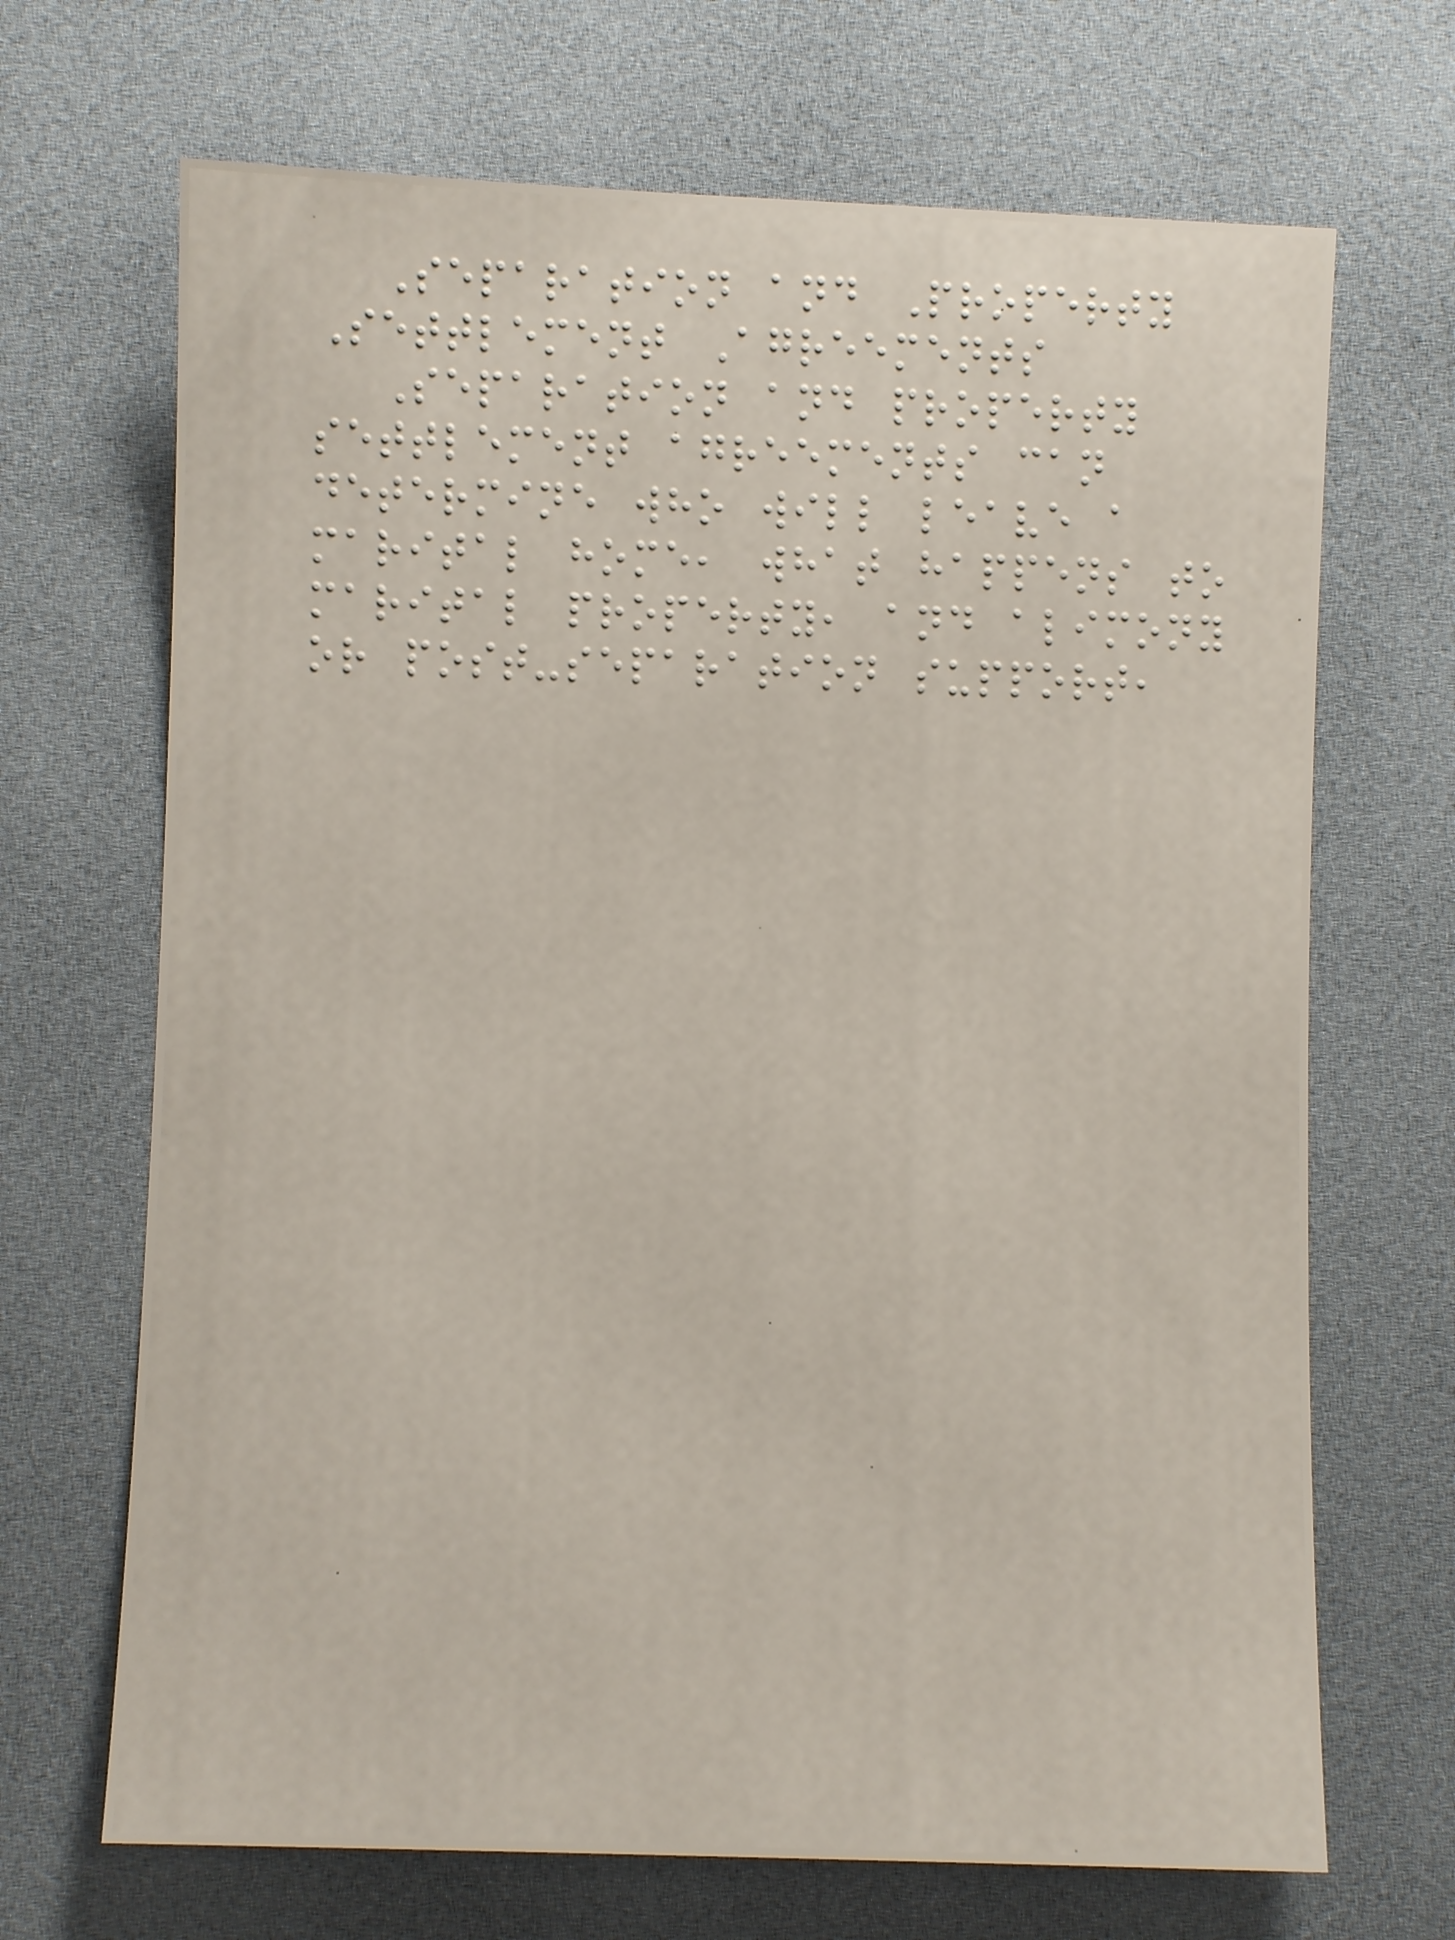Separation and Property
Settlement Agreements
Separation and property
settlement agreements can
determine who will leave a
marital home, what happens to
marital property, and alimony
or post-separation support,
